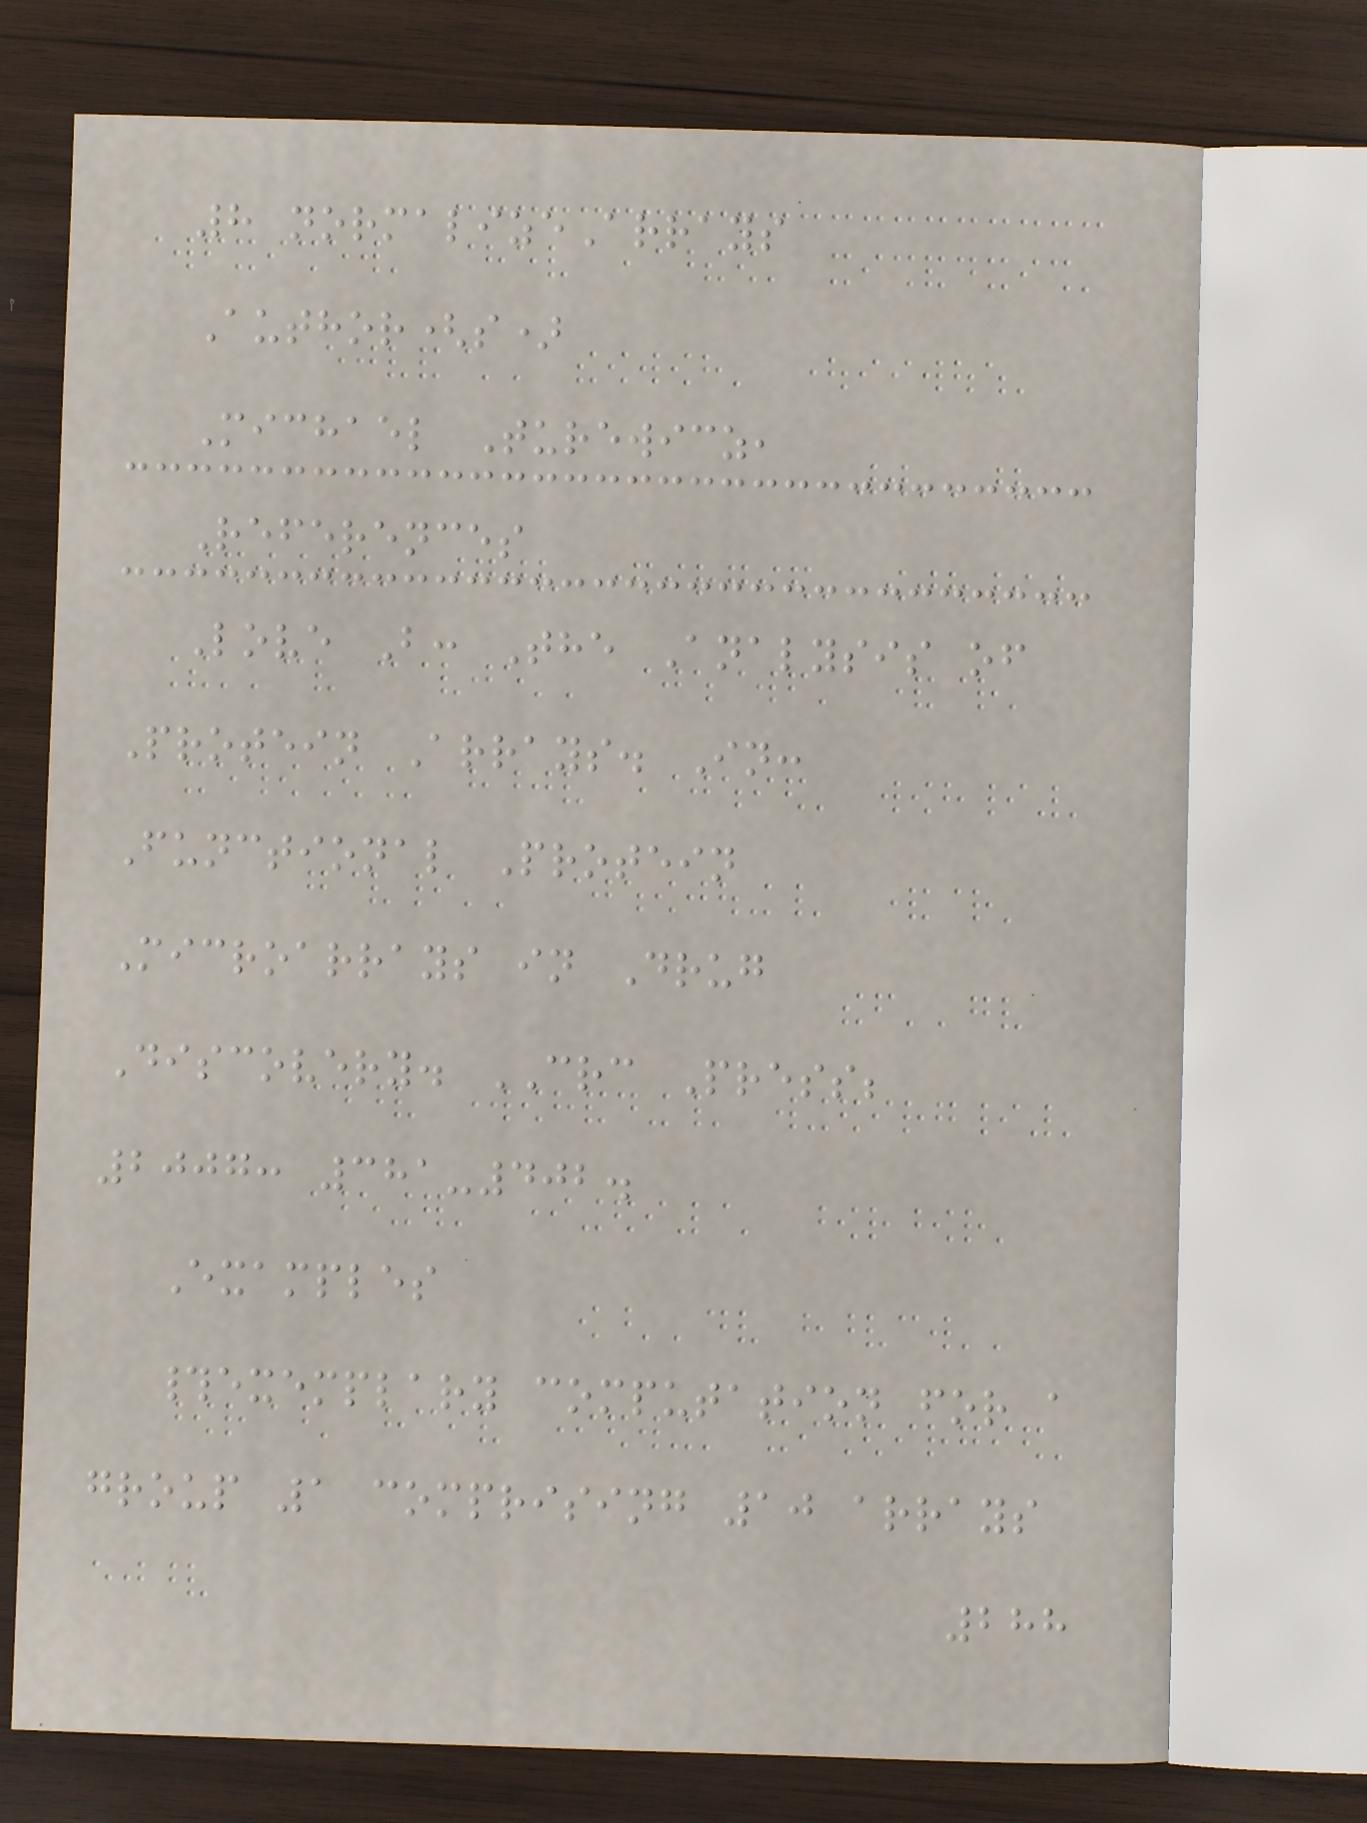8 normalizeArrays
Author(s)
Michael Turewicz,
References
Love B: The Analysis of
Protein Arrays. In:
Functional Protein
Microarrays in Drug
Discovery. CRC Press;
2007: 381-402.
Examples
#exemplary computation for a
group 1 comprising 10 arrays
288
